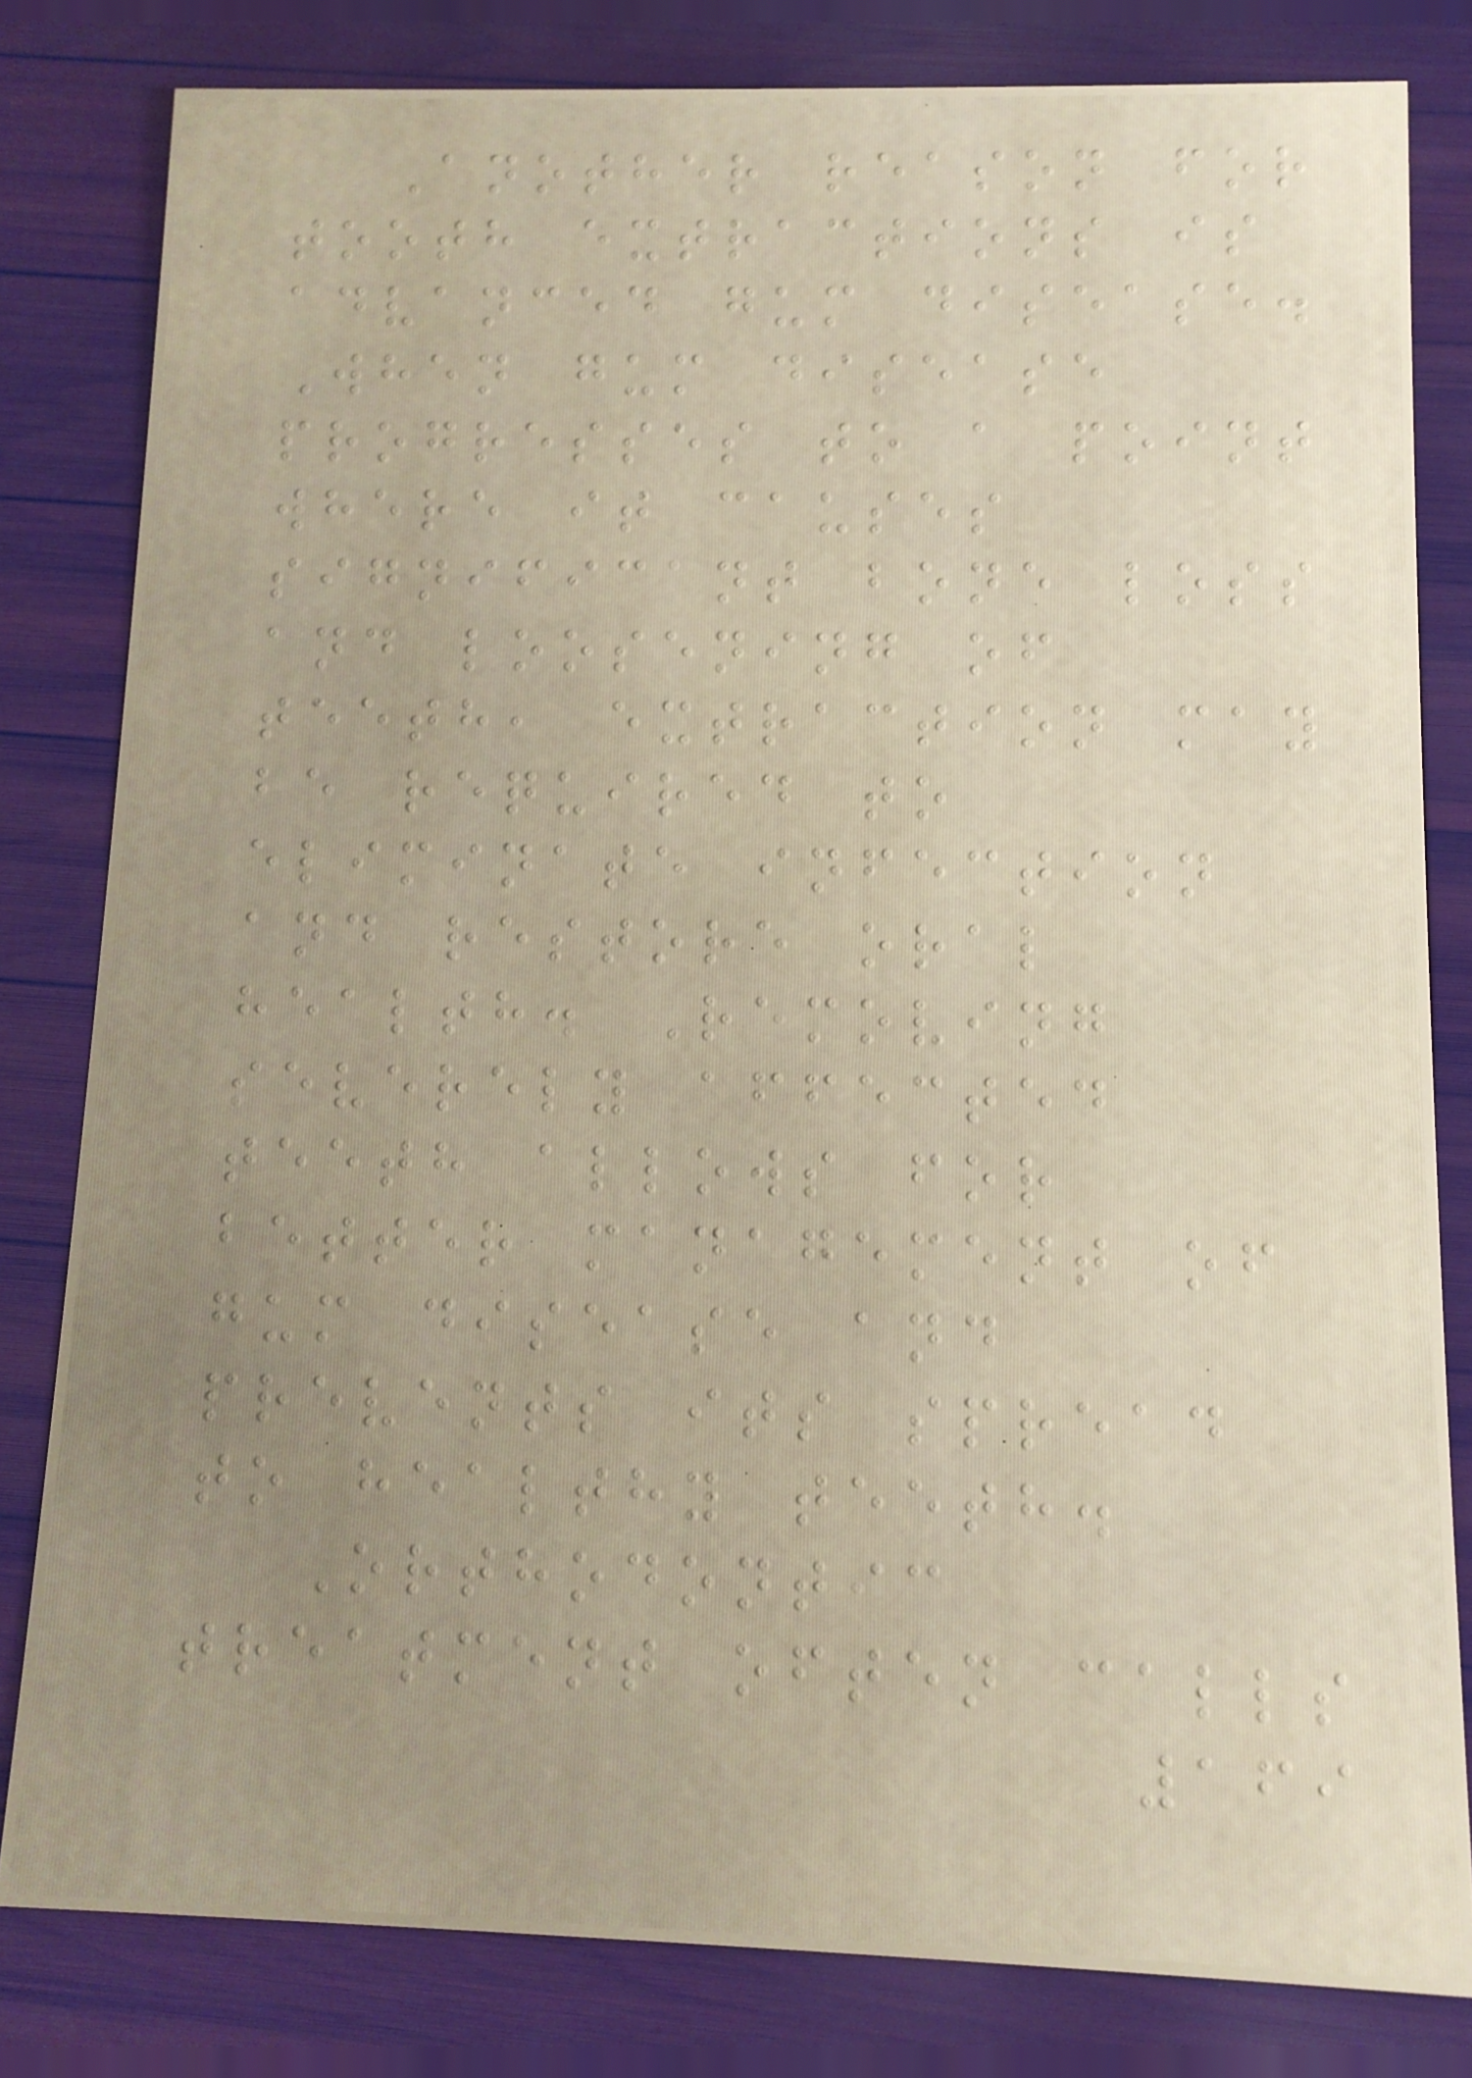Another reason for
tooth extractions is
advanced gum disease.
When gum disease
progresses to a point
where it causes
significant bone loss
and loosening of
teeth, extraction may
be required to
eliminate infection
and restore oral
health. Removing
severely affected
teeth allows for
better management of
gum disease and
prevents its spread
to healthy teeth.
Orthodontic
treatment often calls
169
